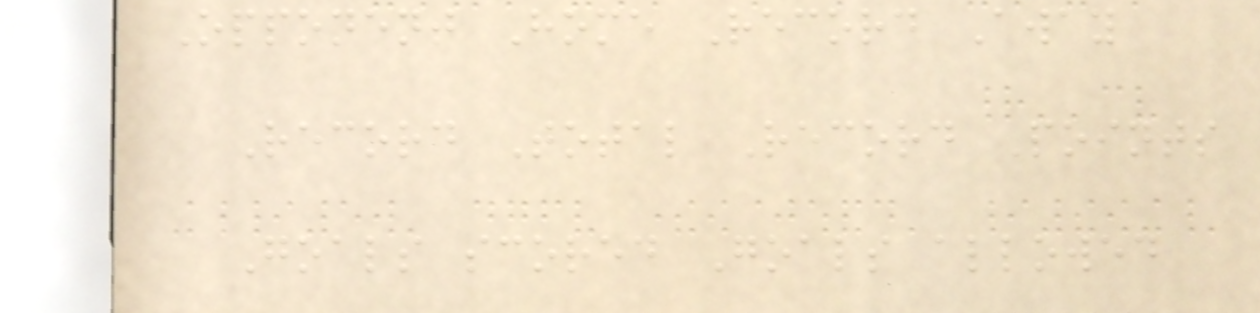Opponent Home Record Away
Record Total Record Points
Goals scored Goals allowed
